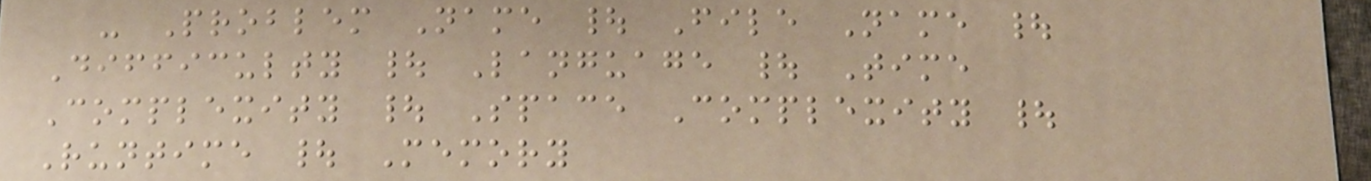- Problem Name | File Name |
Difficulty | Language | Time
Complexity | Space Complexity |
Runtime | Memory
